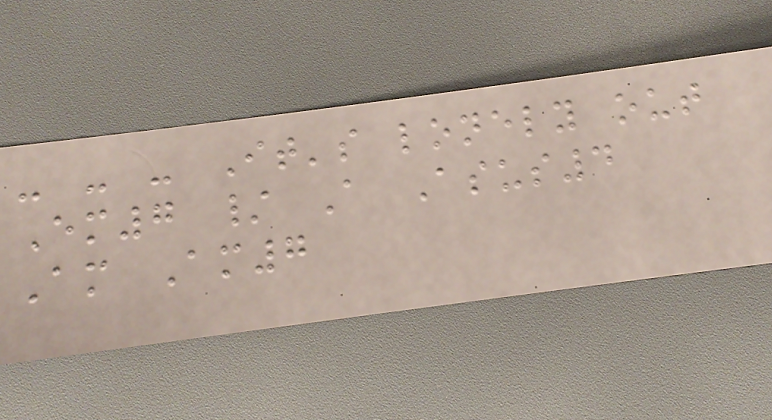- - - It's lonely out
Em7 / A Asus4
Am Am7
